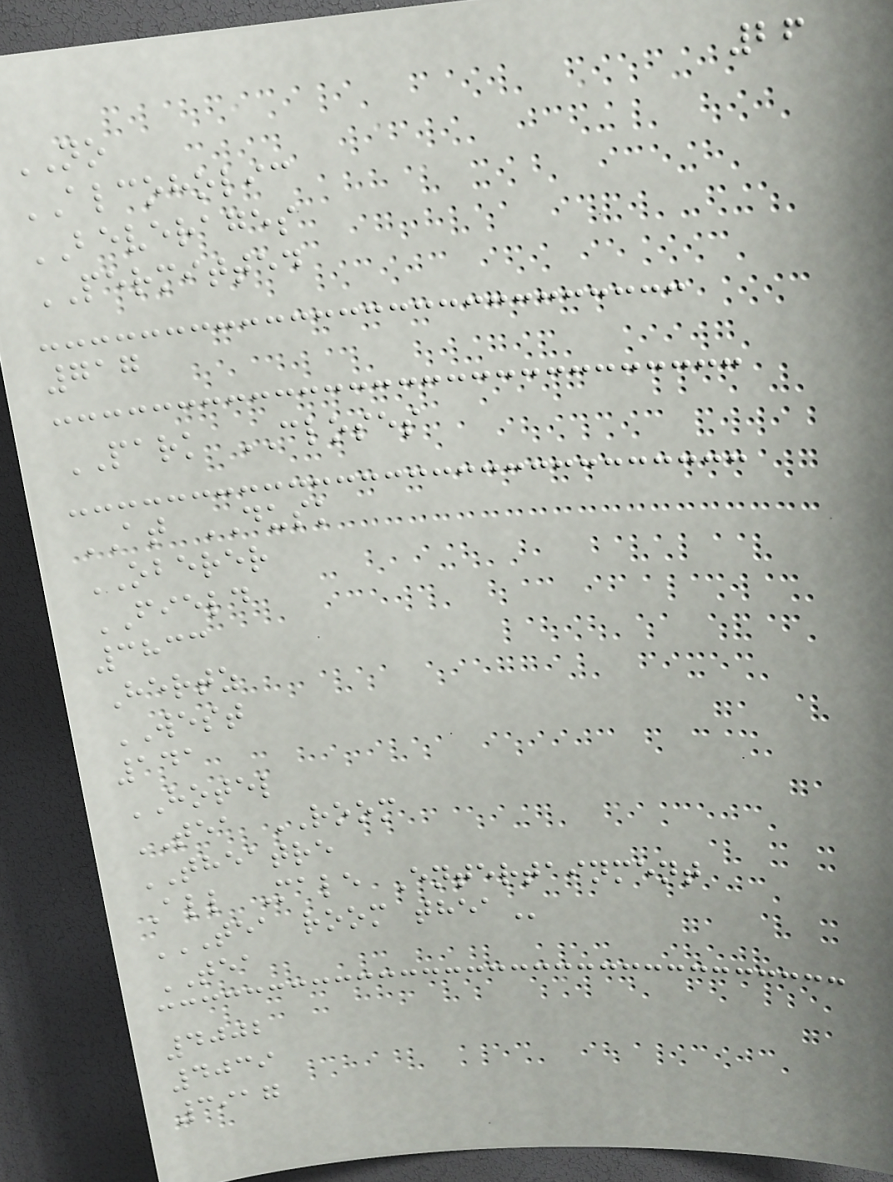26
NO
ALCOHOLIC
BEVERAGES
PERMITTED
717
PARK CLOSES
AT DUSK
OBERER
FIELD
3833
Hertz
WEST
141
HOTEL
TEA ROOM
THEATRE
All Male Entertainment
TEA ROOM THEA
TEA
4002
4039
3917
